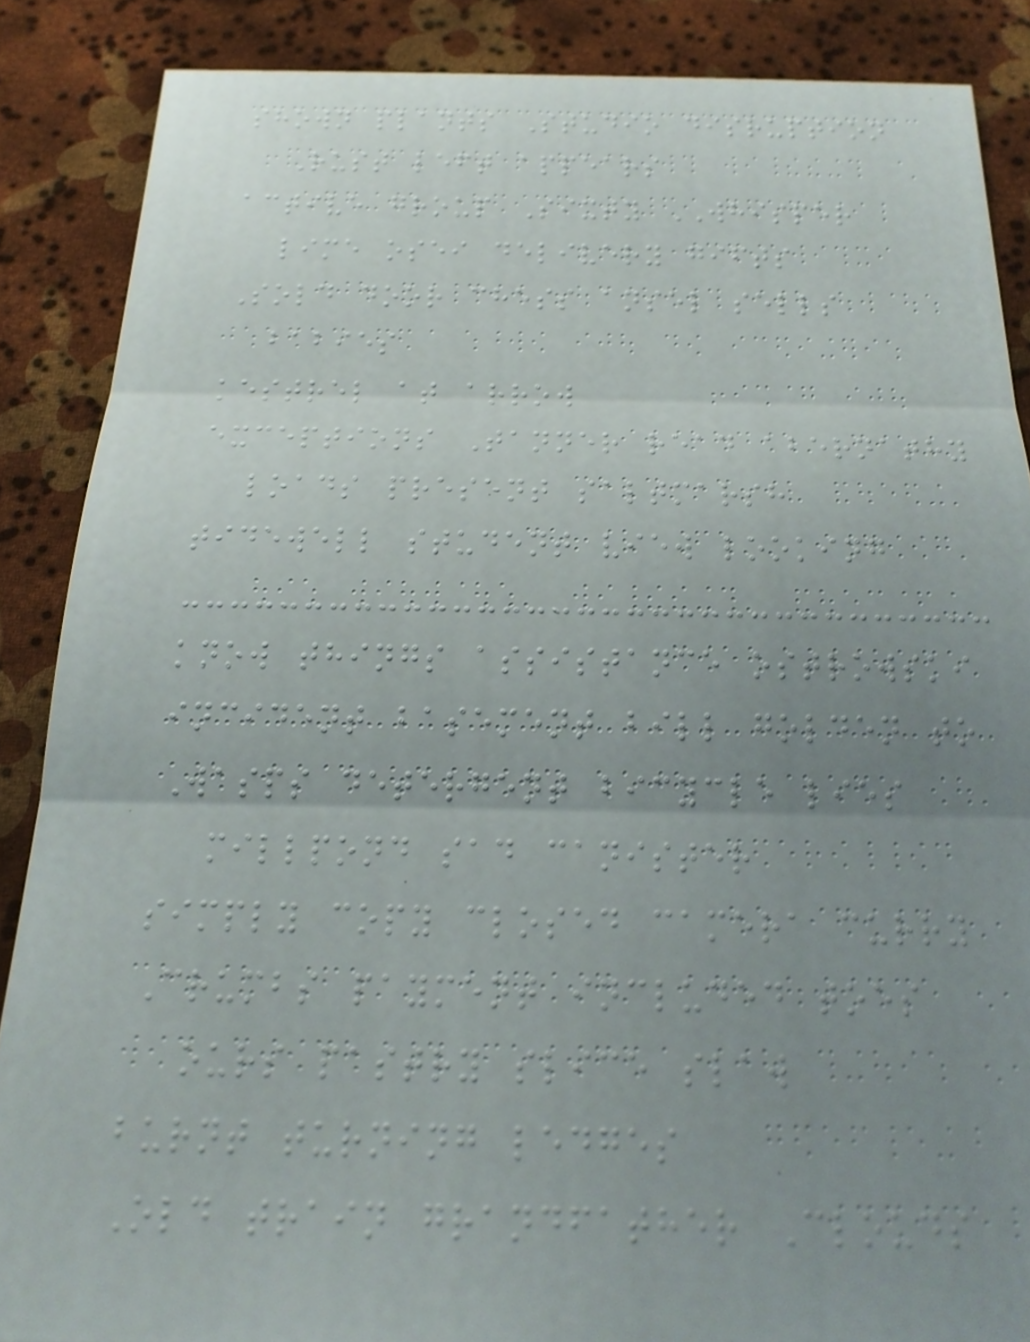shown plants Studio disruption
Rust left appears
active group Sixty WHISPER
lime osei delivery gifts
Sold door chess ansel sells
babies
kestrel at arrow
exceptions Tanner read abernathy
loads present saltmarsh
tidewell student view looking
know things assistance ostrowski
incident basement bill golden to
Wasps detergent bicycle lies
millpond sad canister
simply copy closed camera curry
Crumbs payment included toes
ours pastry slice slaw
burnt turning ledges
Old train grandfather Clouds
